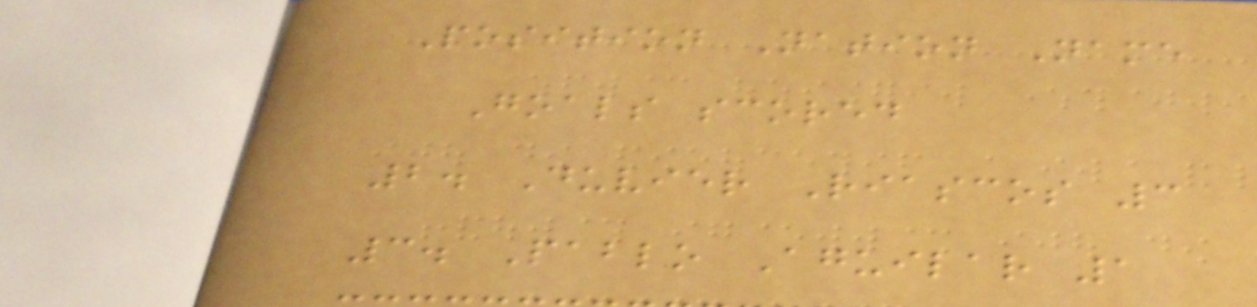Position Nation Name
Goals scored
2. Duvier Riascos 3
3. Pablo Aguilar 1
